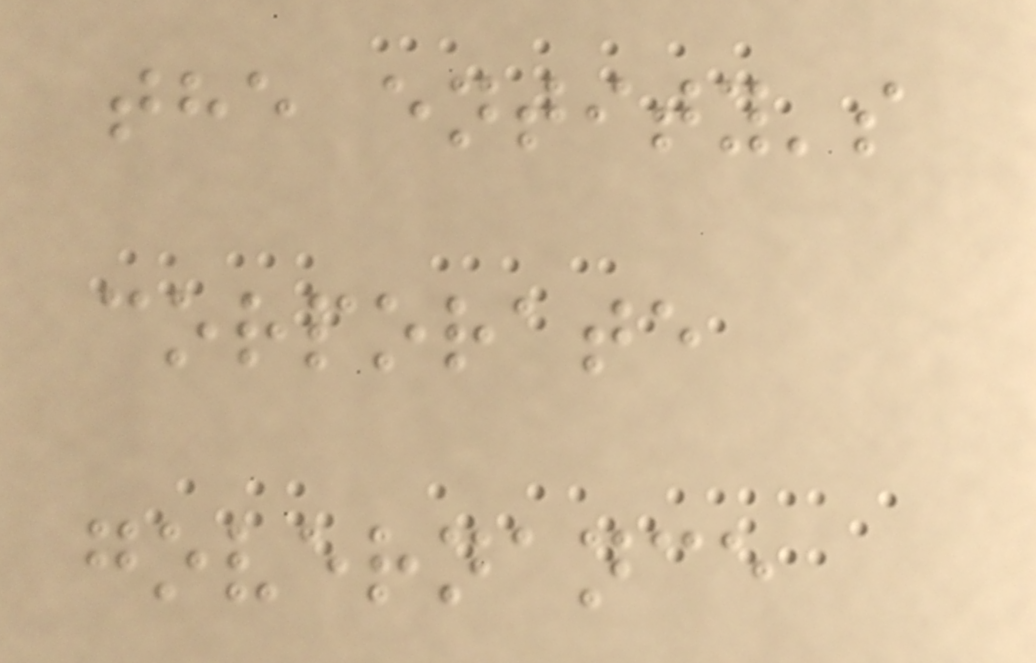the entity's
corporate
governance
